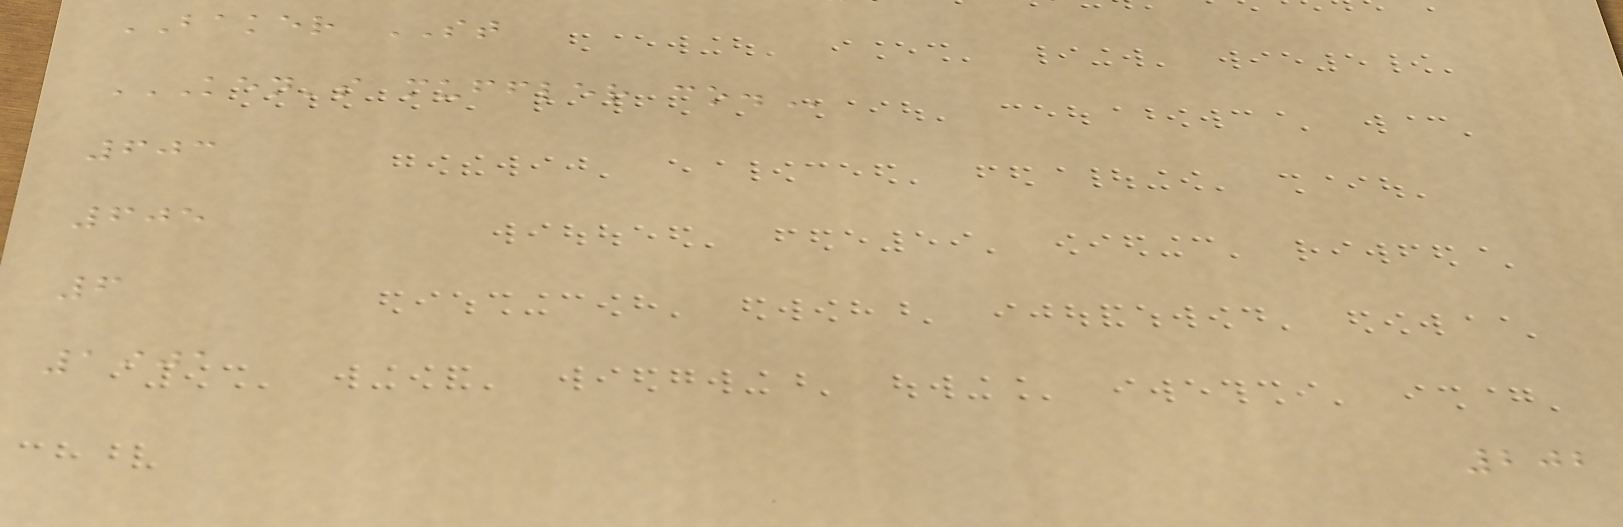BAKER ST
KEN'S MUFFLER CO.
603
605
6
1901
202
